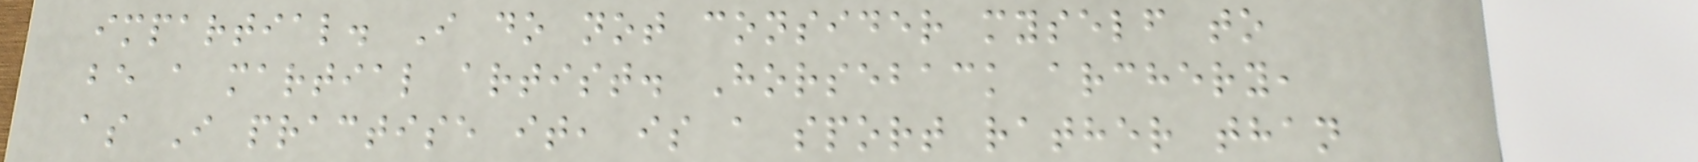impartial. I do not consider myself to
be a martial artist. Horseback archery,
as I practise it, is a sport rather than
